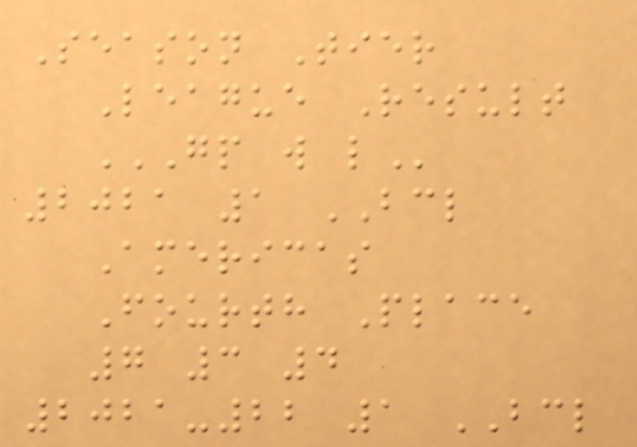Season Tier
League Result
GP W L
2021 1 BCL
Americas
Fourth Place
7 3 4
2021-22 1 BCL
